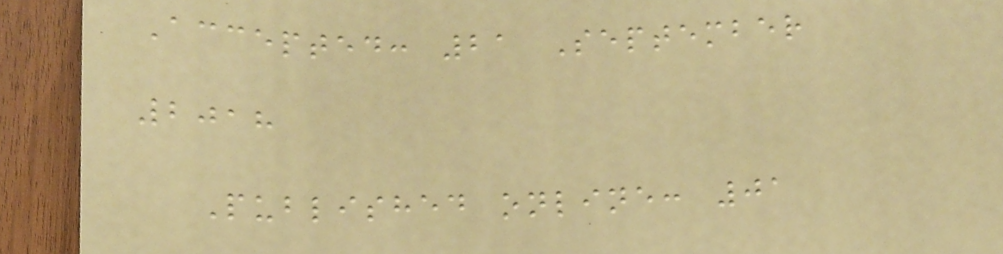Accepted: 21 September
2018
Published online: 01
